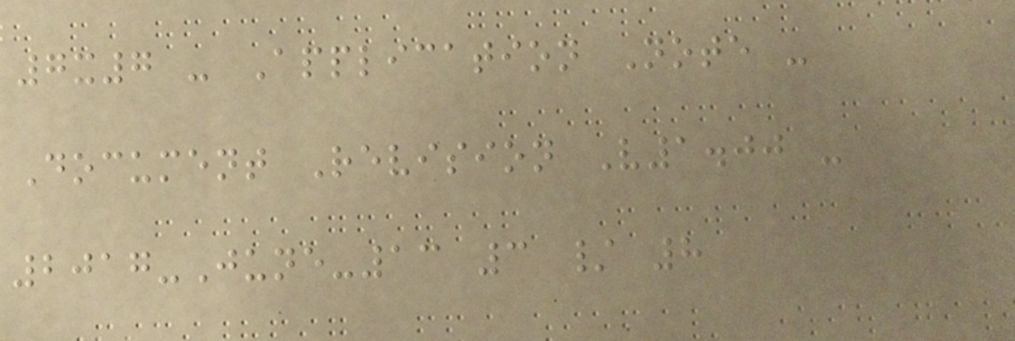7x7 - Application Note -
Document Revision V1.00 -
2017-June-13 3 / 8
